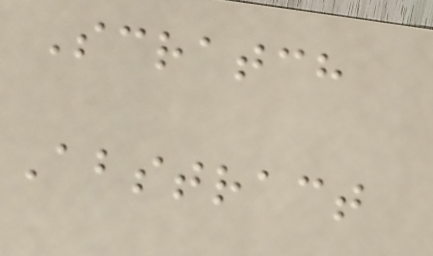Scratch
Abstract
